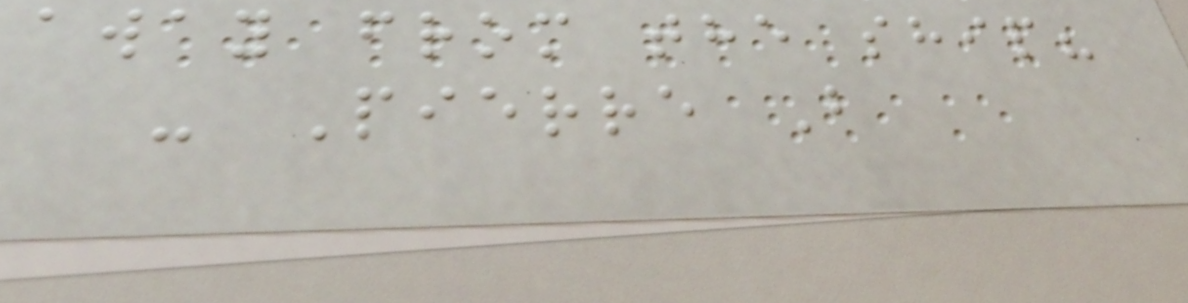away from the ship?
- Pierre B
